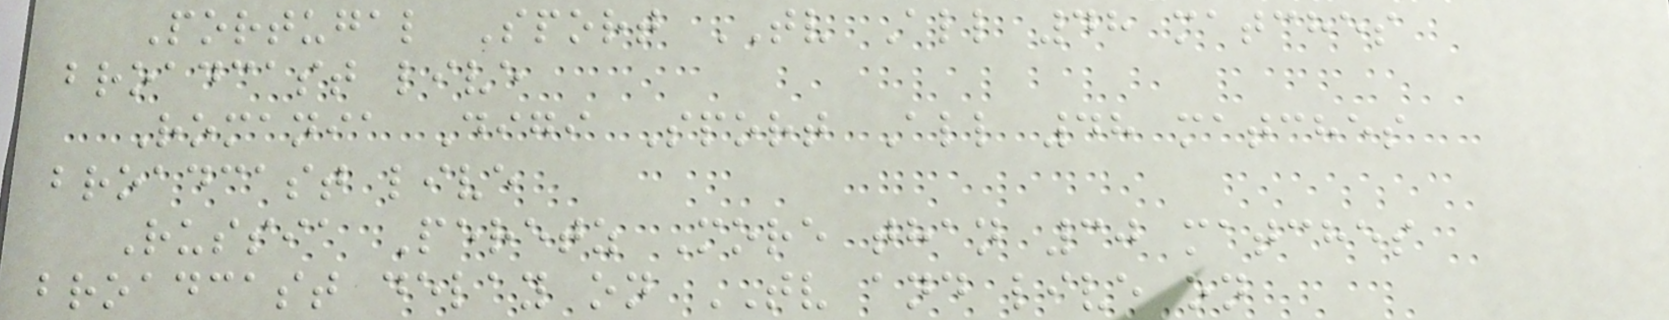Portugal Sport TV All 48 matches
broadcast live
Romania Digi Sport All 48 matches
broadcast live
Russia Peretz More than 30 matches
broadcast delay on TV and live on
